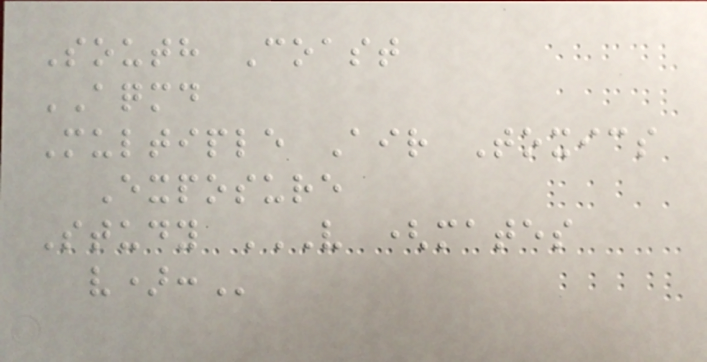South Coast
AQMD
Multiple Air Toxics
Exposure
Study V (MATES
V):
